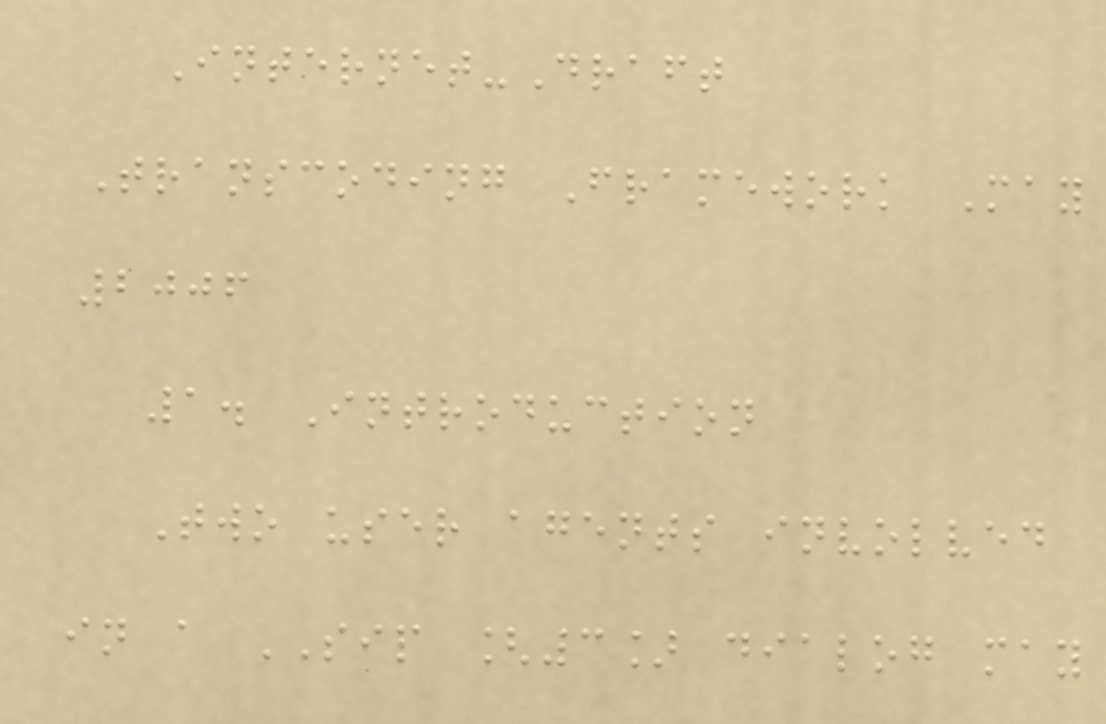Internet-Draft
Transcoding Framework May
2006
1. Introduction
Two user agents involved
in a SIP [3] dialog may
